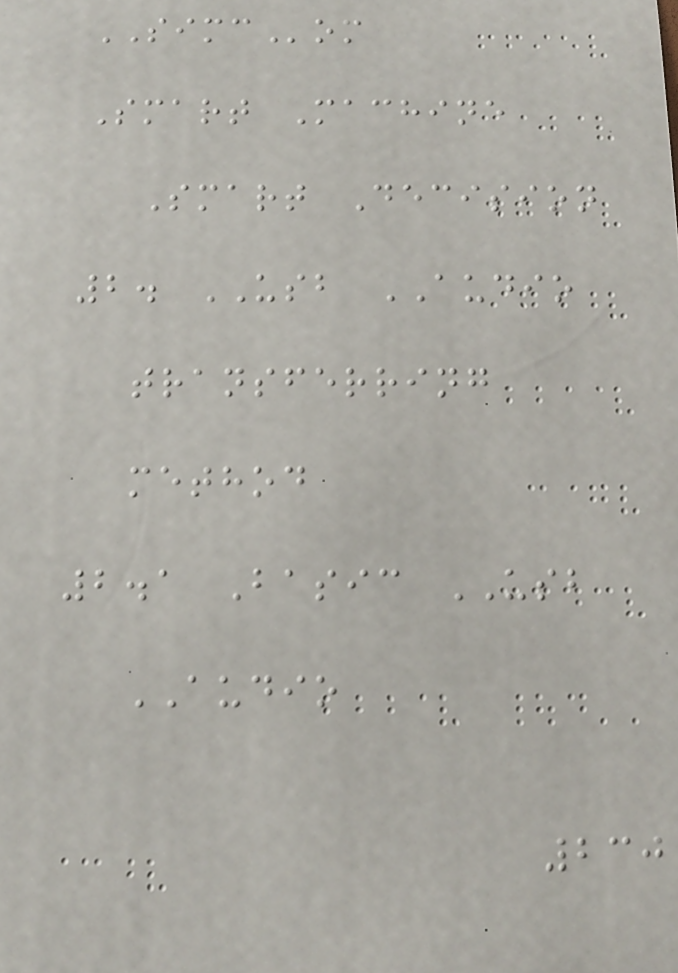SIMCom
Smart Machine
Smart Decision
2. USB AUDIO
transferring
method
2.1 Basic USB
AUDIO
230
